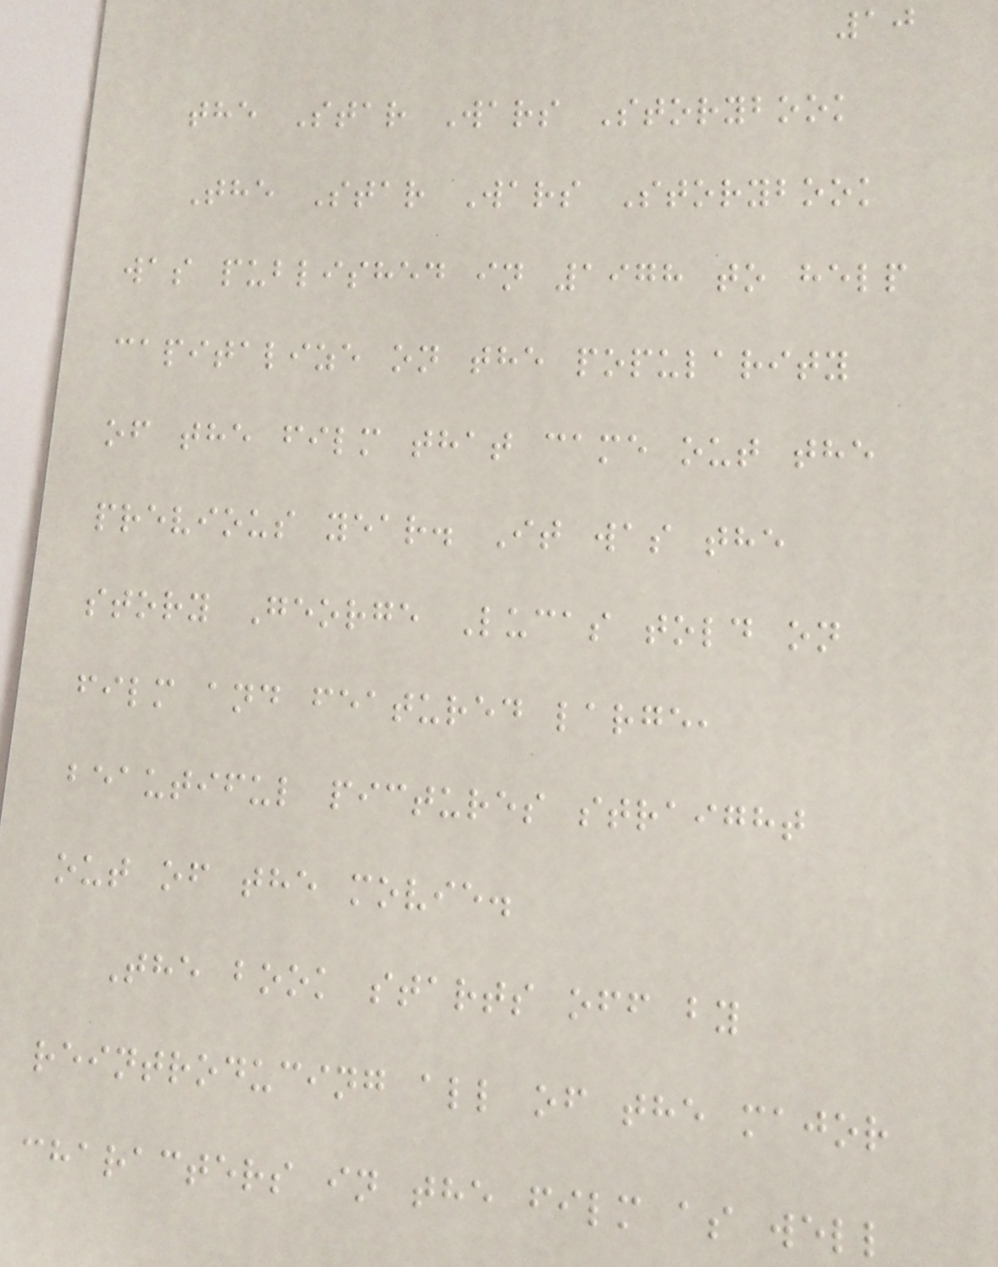10
the Star Wars Storybook
The Star Wars Storybook
was published in 1978 to help
capitalize on the popularity
of the film that came out the
previous year. It was the
story George Lucas told on
film and featured large,
beautiful pictures straight
out of the movie.
The book starts off by
reintroducing all of the major
characters in the film as well
